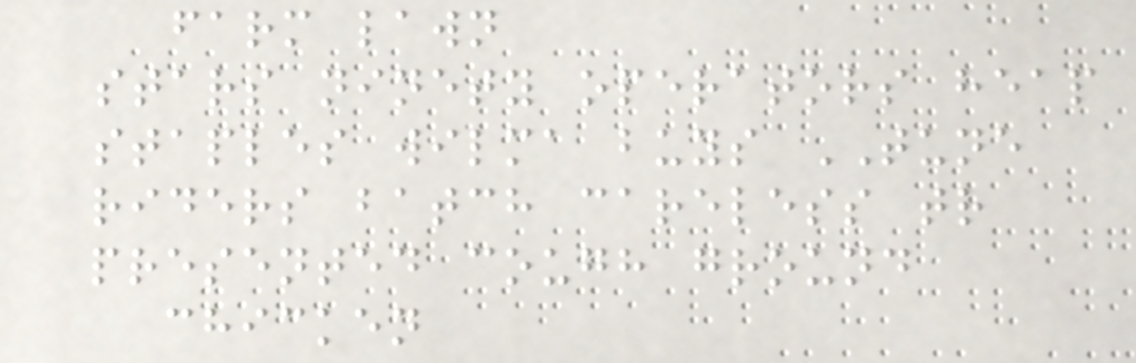farm lawn
stars ninety operators heap
staples wilma buys TUNE
riders batch careless tr
presented cough ground
chicken
